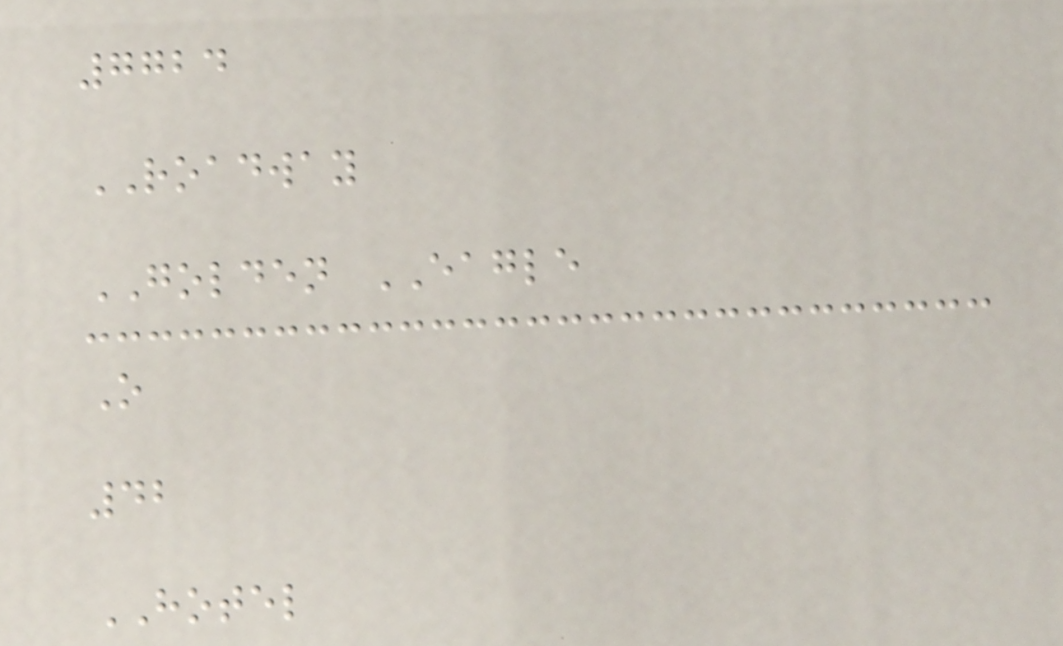7724
ROADWAY
GOLDEN EAGLE
O
42
HOTEL
